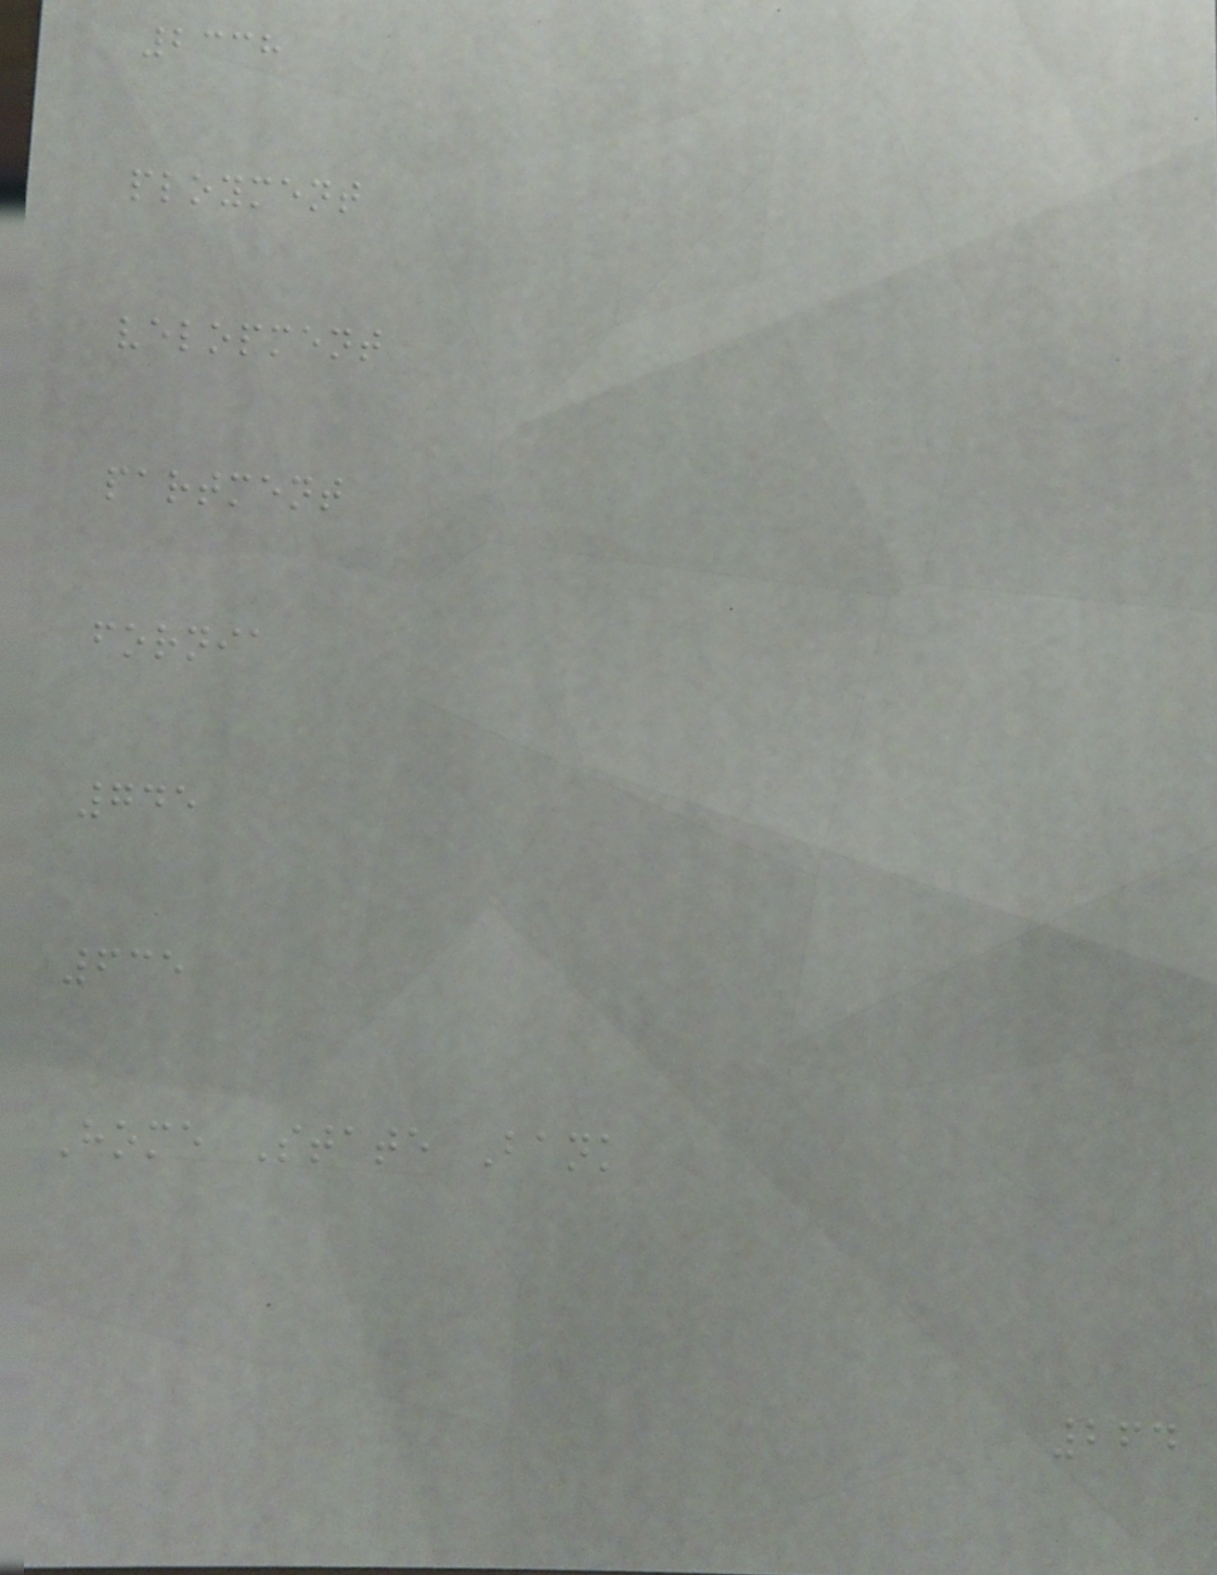2338
ployment
velopment
partment
fornia
745
635
Home State Bank
264
